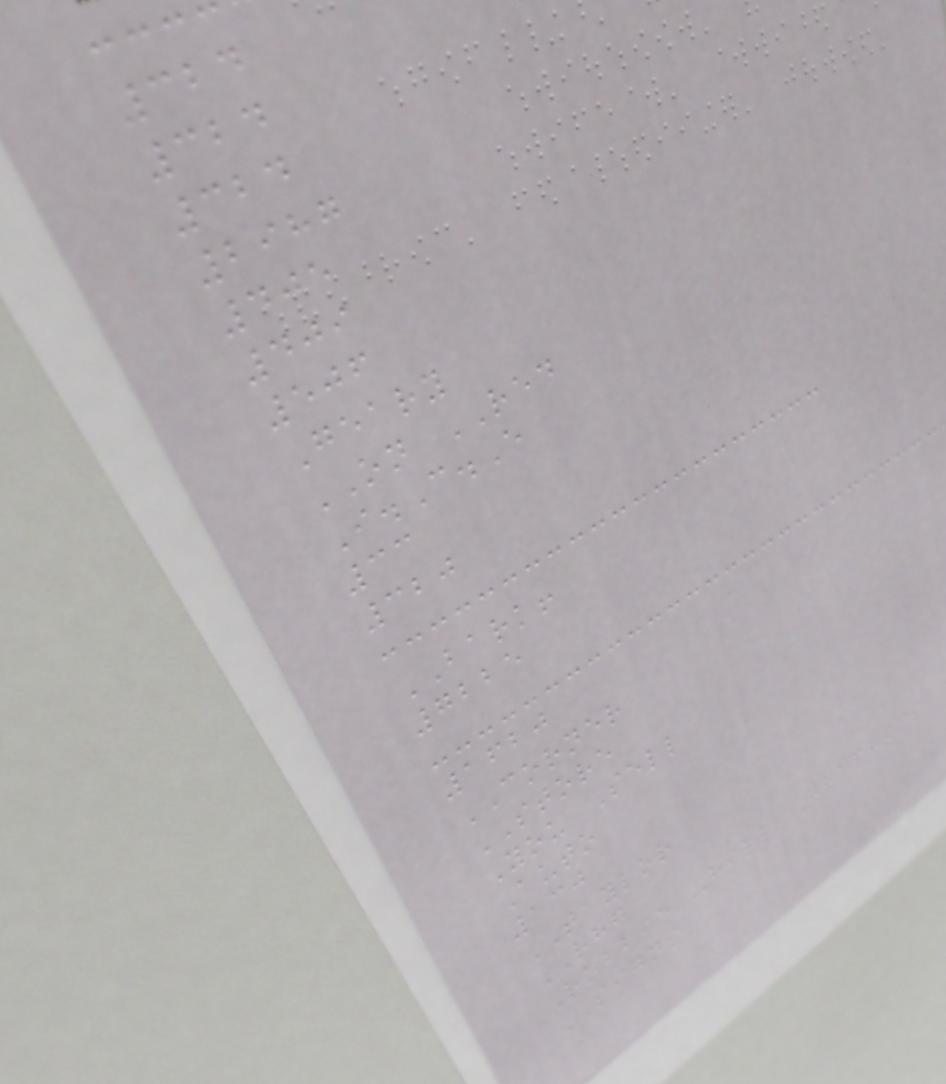324
324
324
2987
405
409
506
Geary
ON RED
I.C.E
33
320
BARK!
7225
1620
CORNER
STORE
You Sell
Auto
130
TAYLOR
RHG
Robbie Hill Graphics
SIGNS
